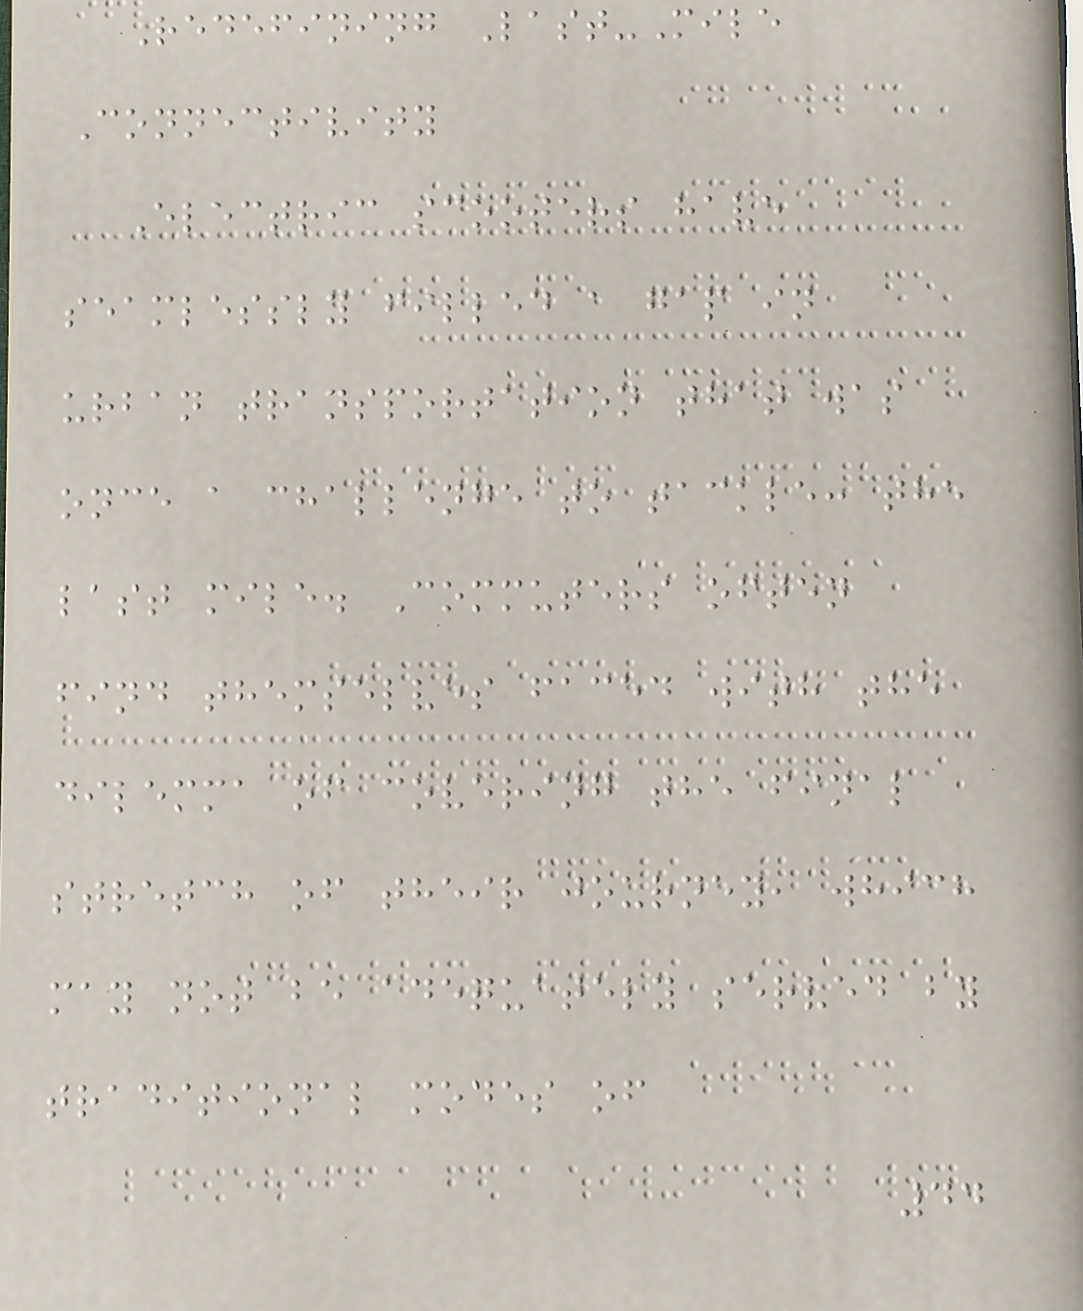Redefining Last-Mile
Connectivity
Electric scooters have
seamlessly filled a gap in
urban transportation that was
once a challenge to tackle: the
last mile. Commuters often
find themselves faced with the
dilemma of covering the final
stretch of their journey, which
may not be adequately served by
traditional modes of
44
